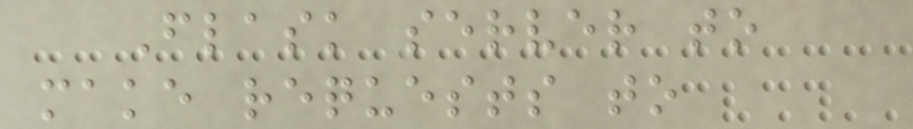Flask server to
make requests to
